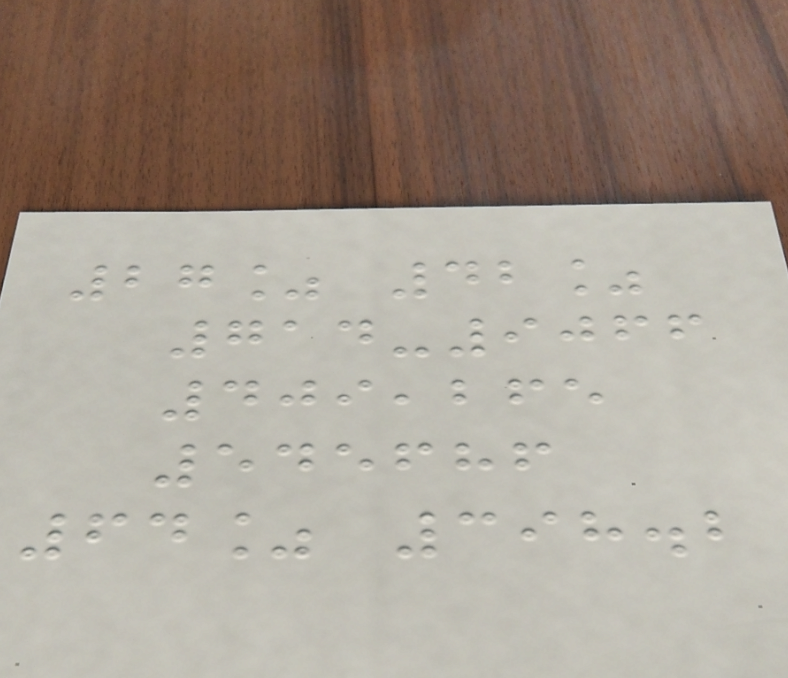27% 42%
714-9066
409,265
545686
64% 398.2
